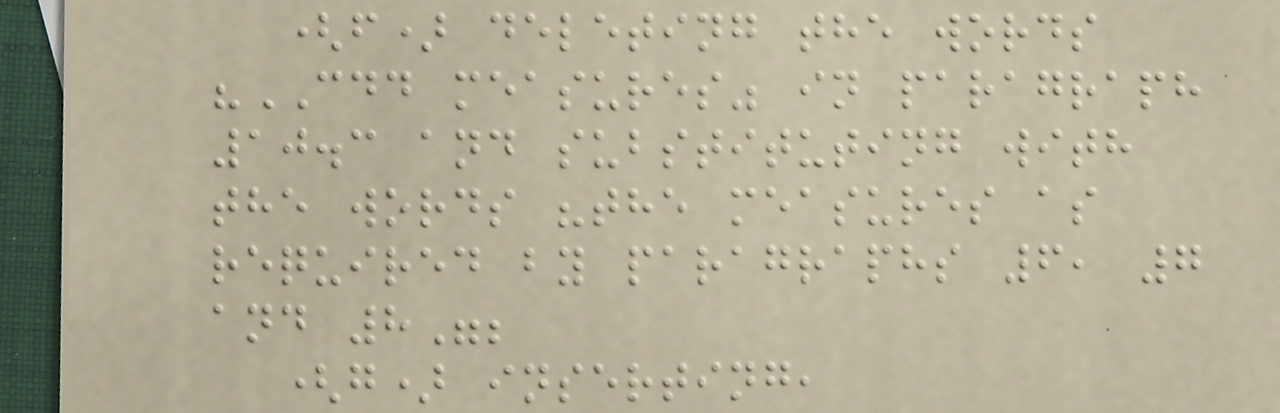(f) deleting the words
"CDD measures" in paragraph
10.3 and substituting with
the words "the measures as
required by paragraphs 6, 7
and 8";
(g) inserting,
